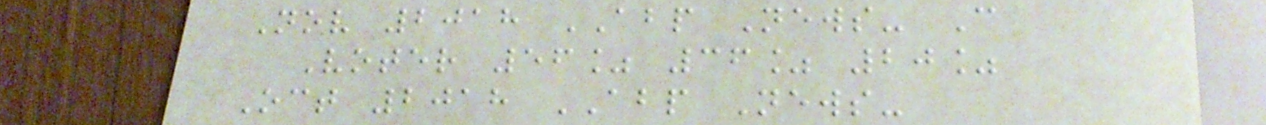Nov 2018 ABP News- C
Voter 56% 36% 20%
Oct 2018 ABP News-
